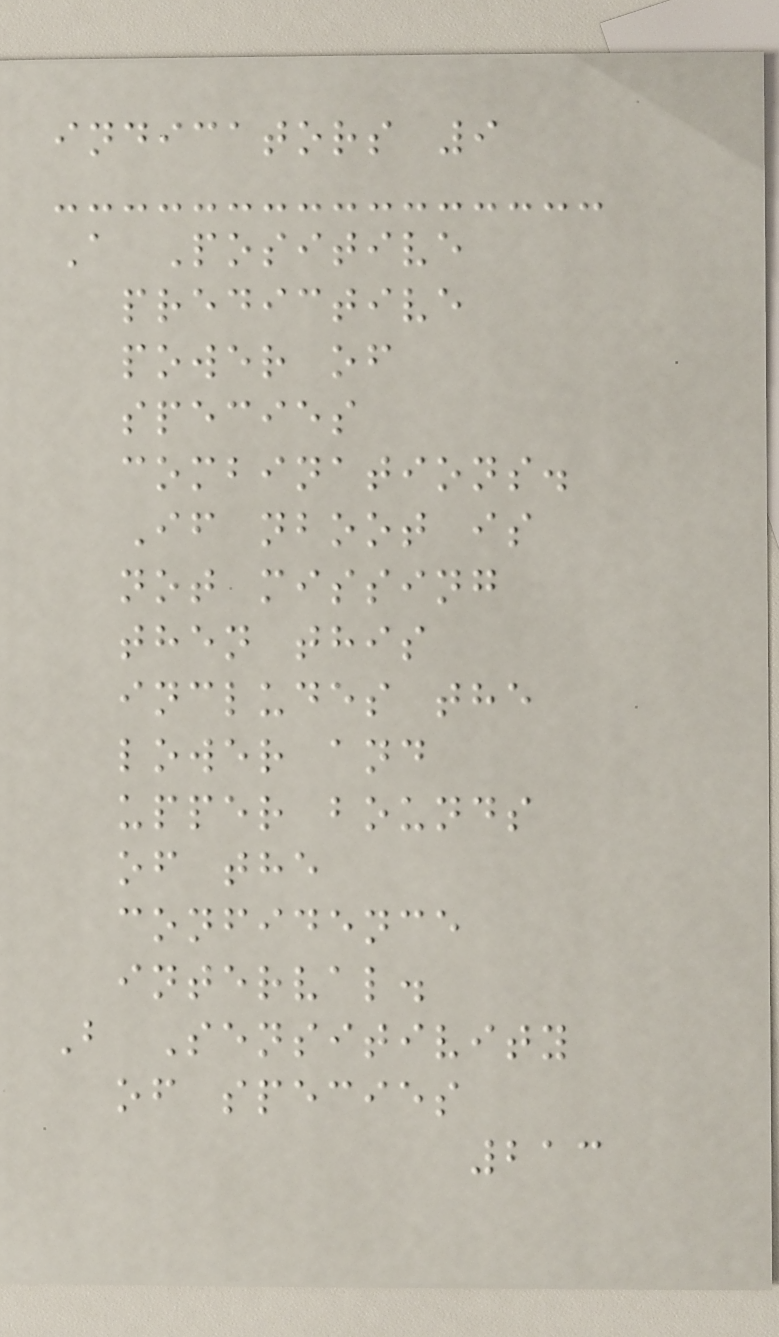indicators 9
A Positive
predictive
power of
species
combinations.
If nboot is
not missing
then this
includes the
lower and
upper bounds
of the
confidence
interval.
B Sensitivity
of species
213
